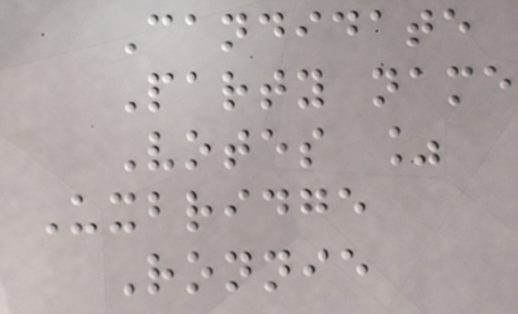Candidate
Party name
Votes %
Uxbridge
Ronnie
